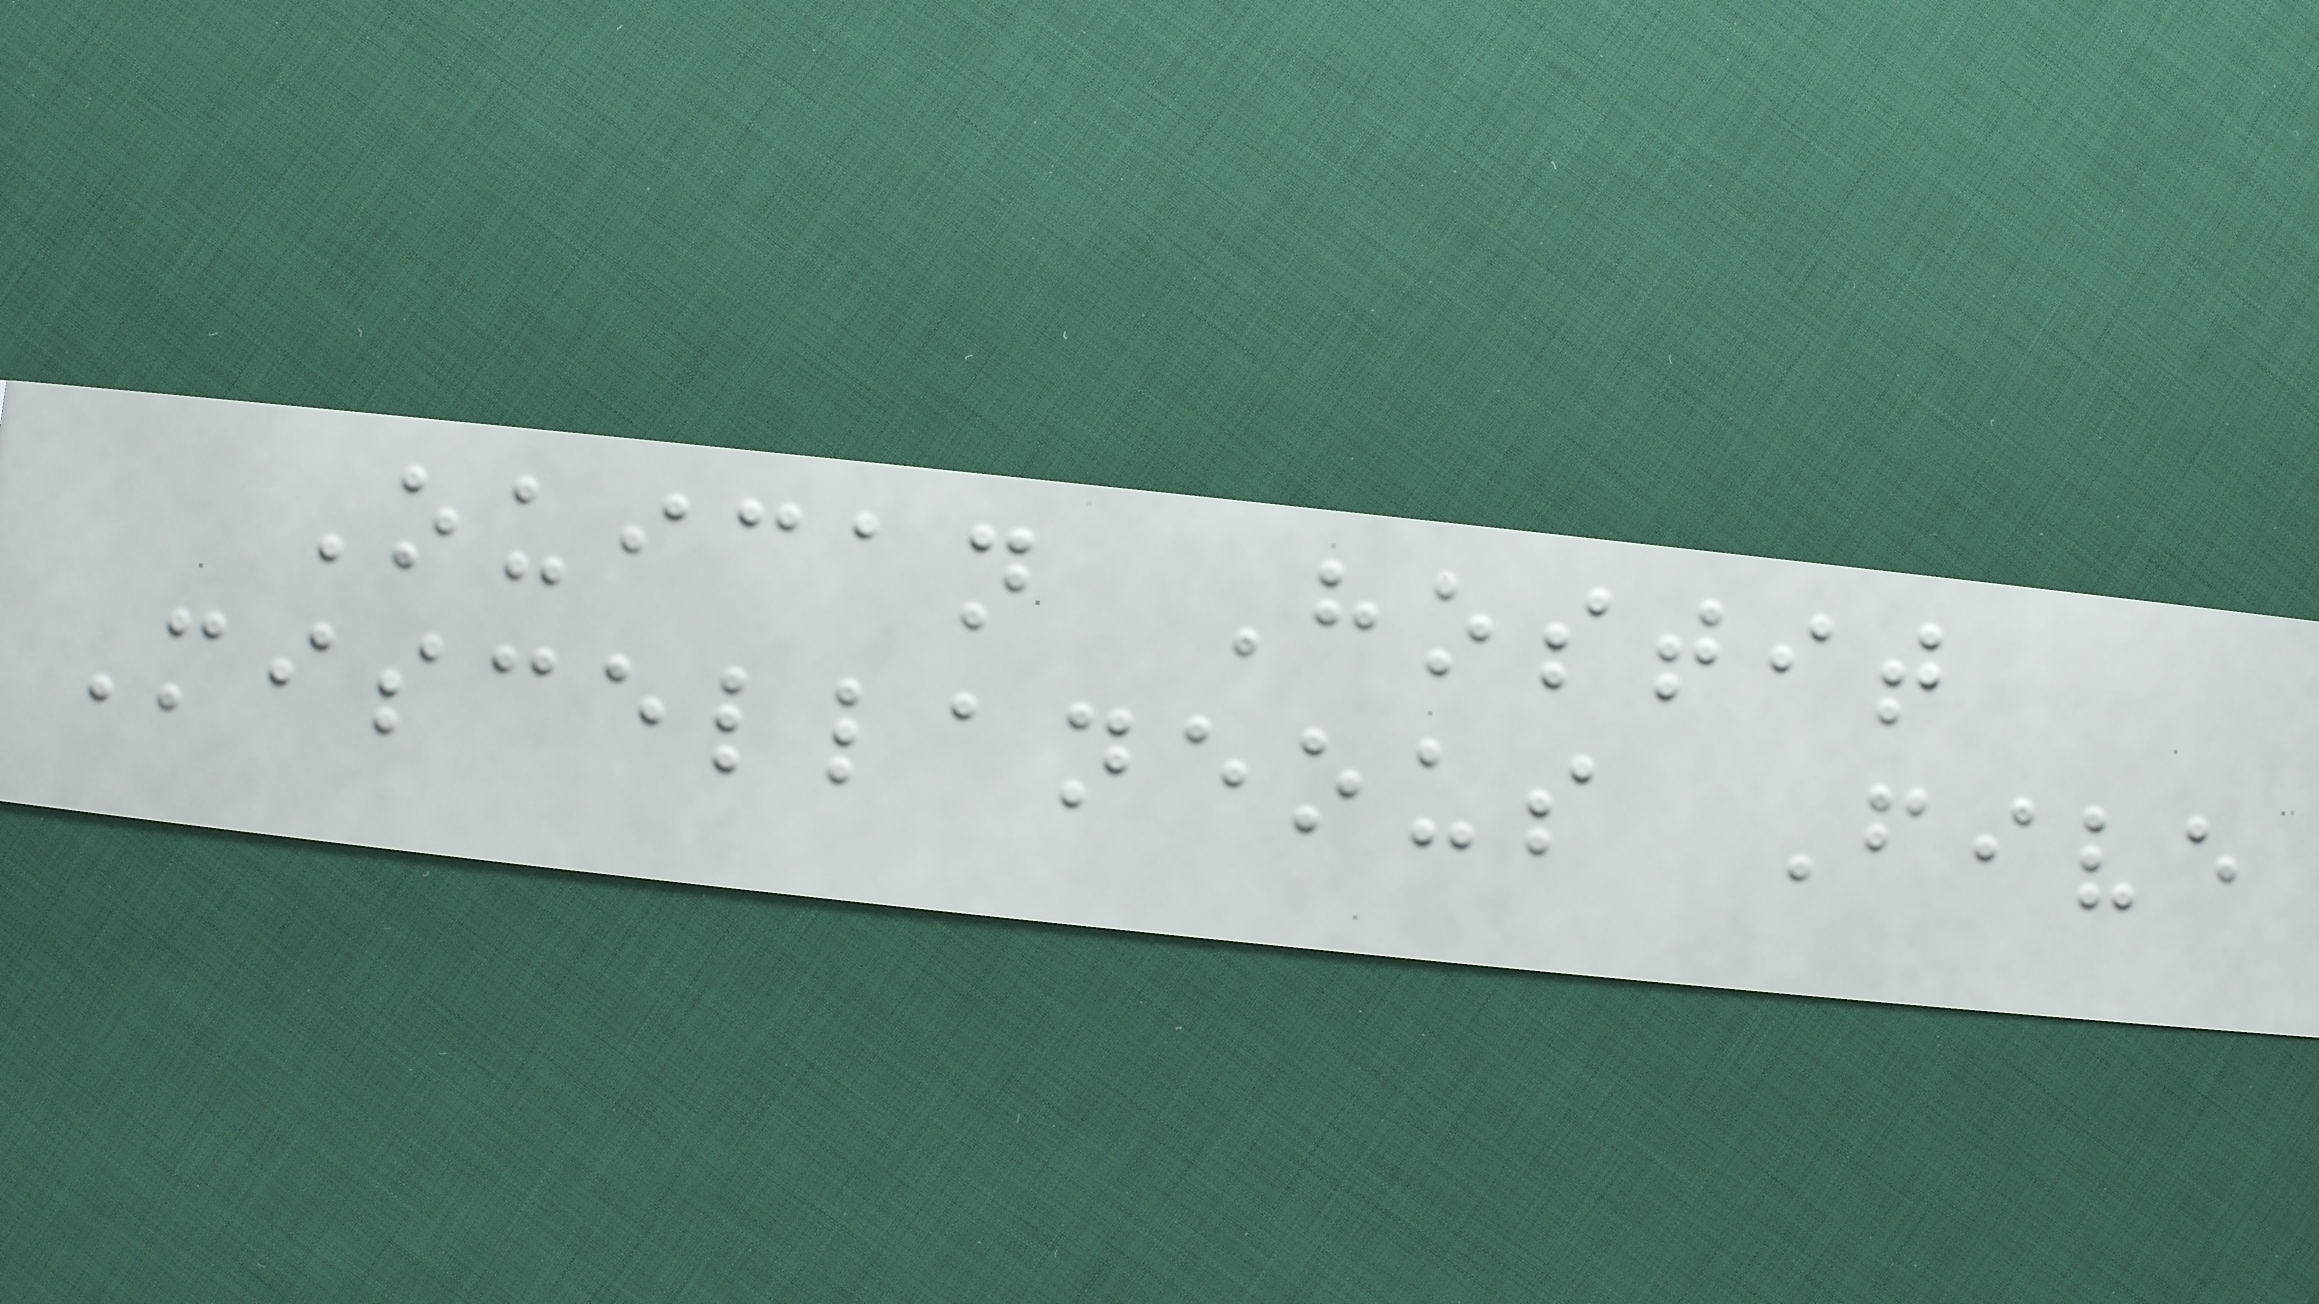Ouican Hostit
Miscellaneous Five
